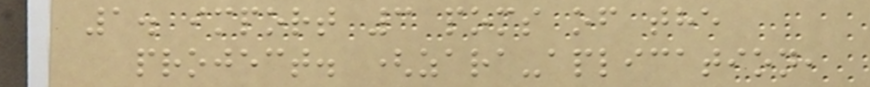1. import 3 poms of the
project. (zara-aplication,
